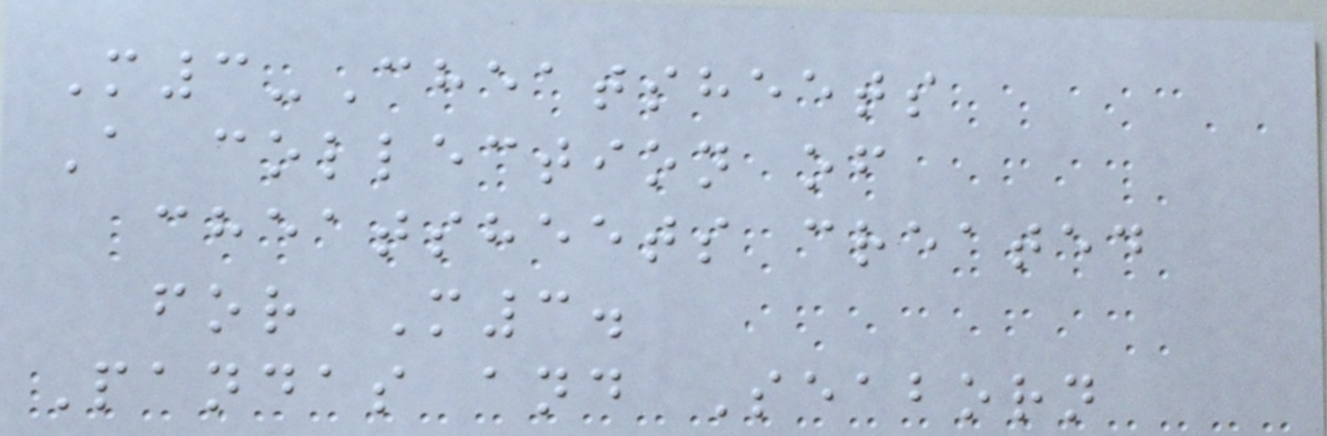M3-Cheatsheets
A collection of
cheatsheets created
for M3.
Pandas and Seaborn
